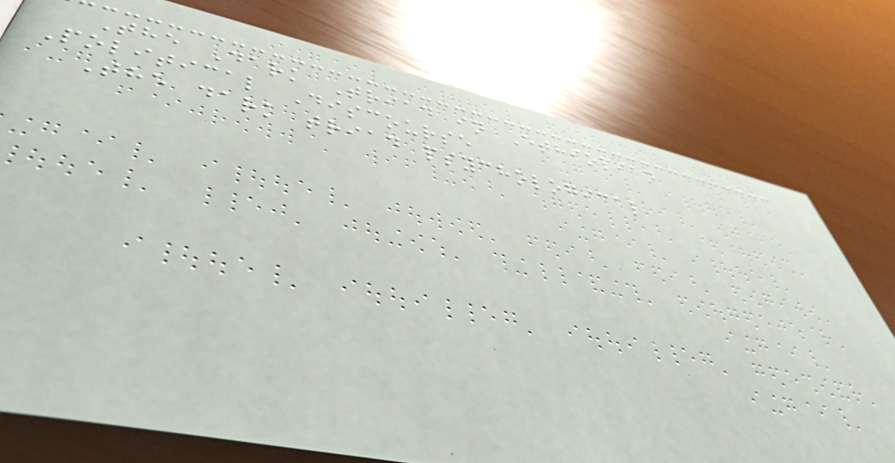The Dark Triad in Ethiopian
Political Discourse
The dark triad psychological
